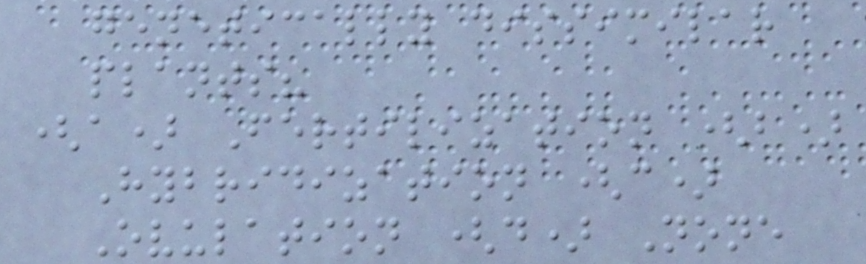genetically dissimilar
plants?
(a) Fertilization (b)
Hybridization (c)
Ovulation (d) None
